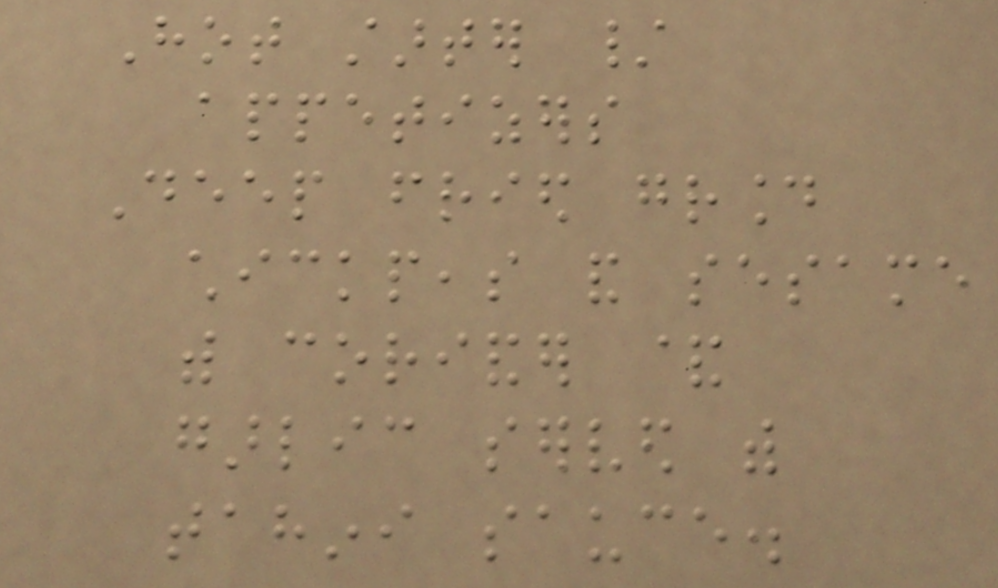Hot starter /
appetizers
Deep fried ground
chickpeas and sesame
with coriander &
garlic served with
tahini sauce.
